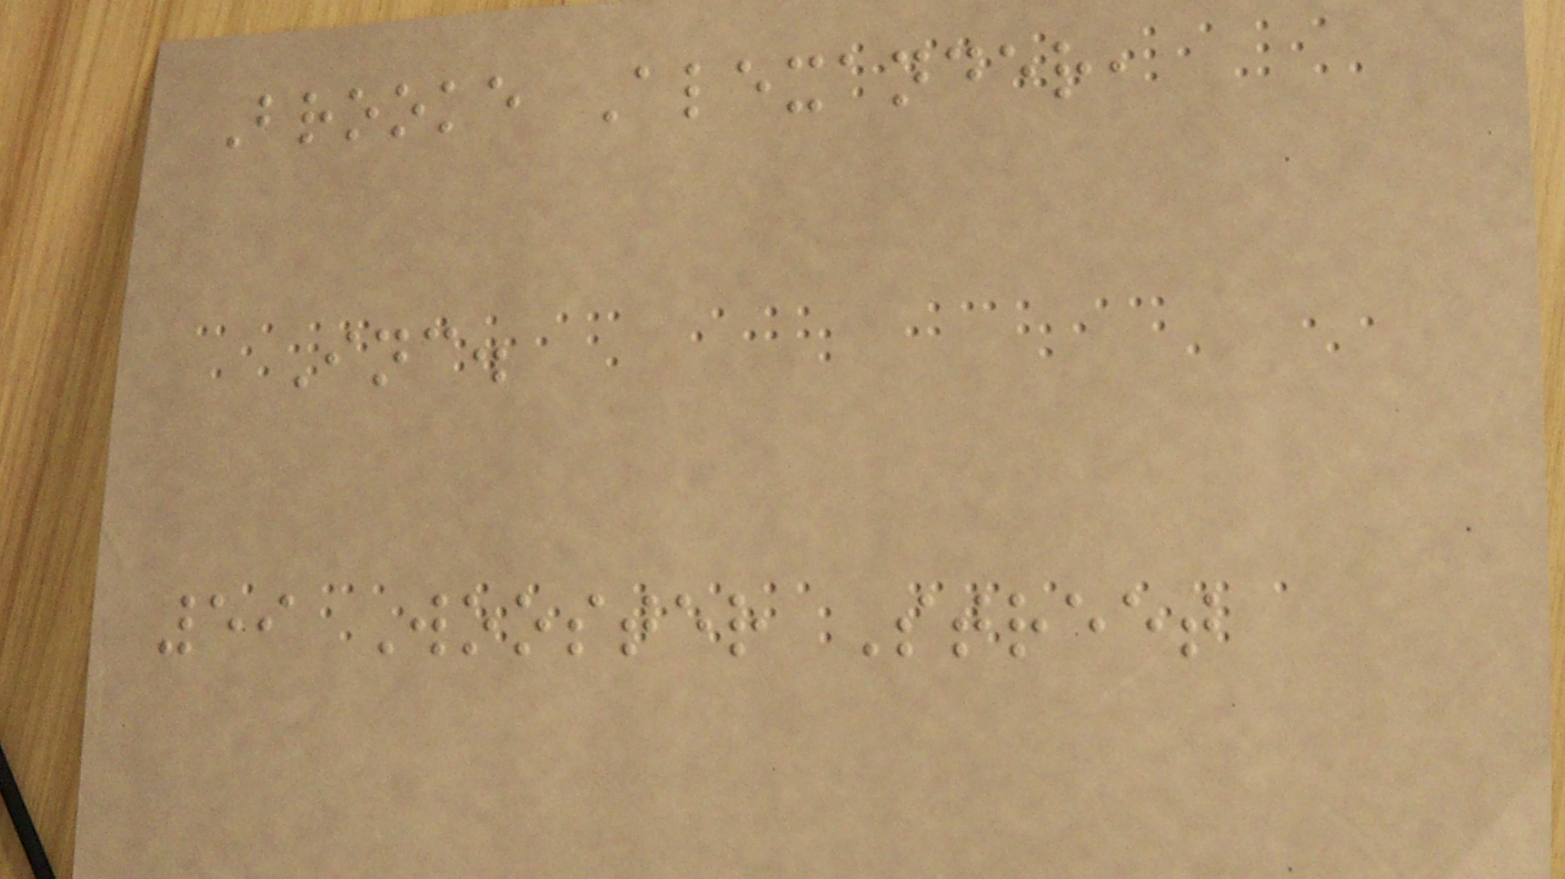Brooke Alexander,
Inc.
59 Wooster Street
